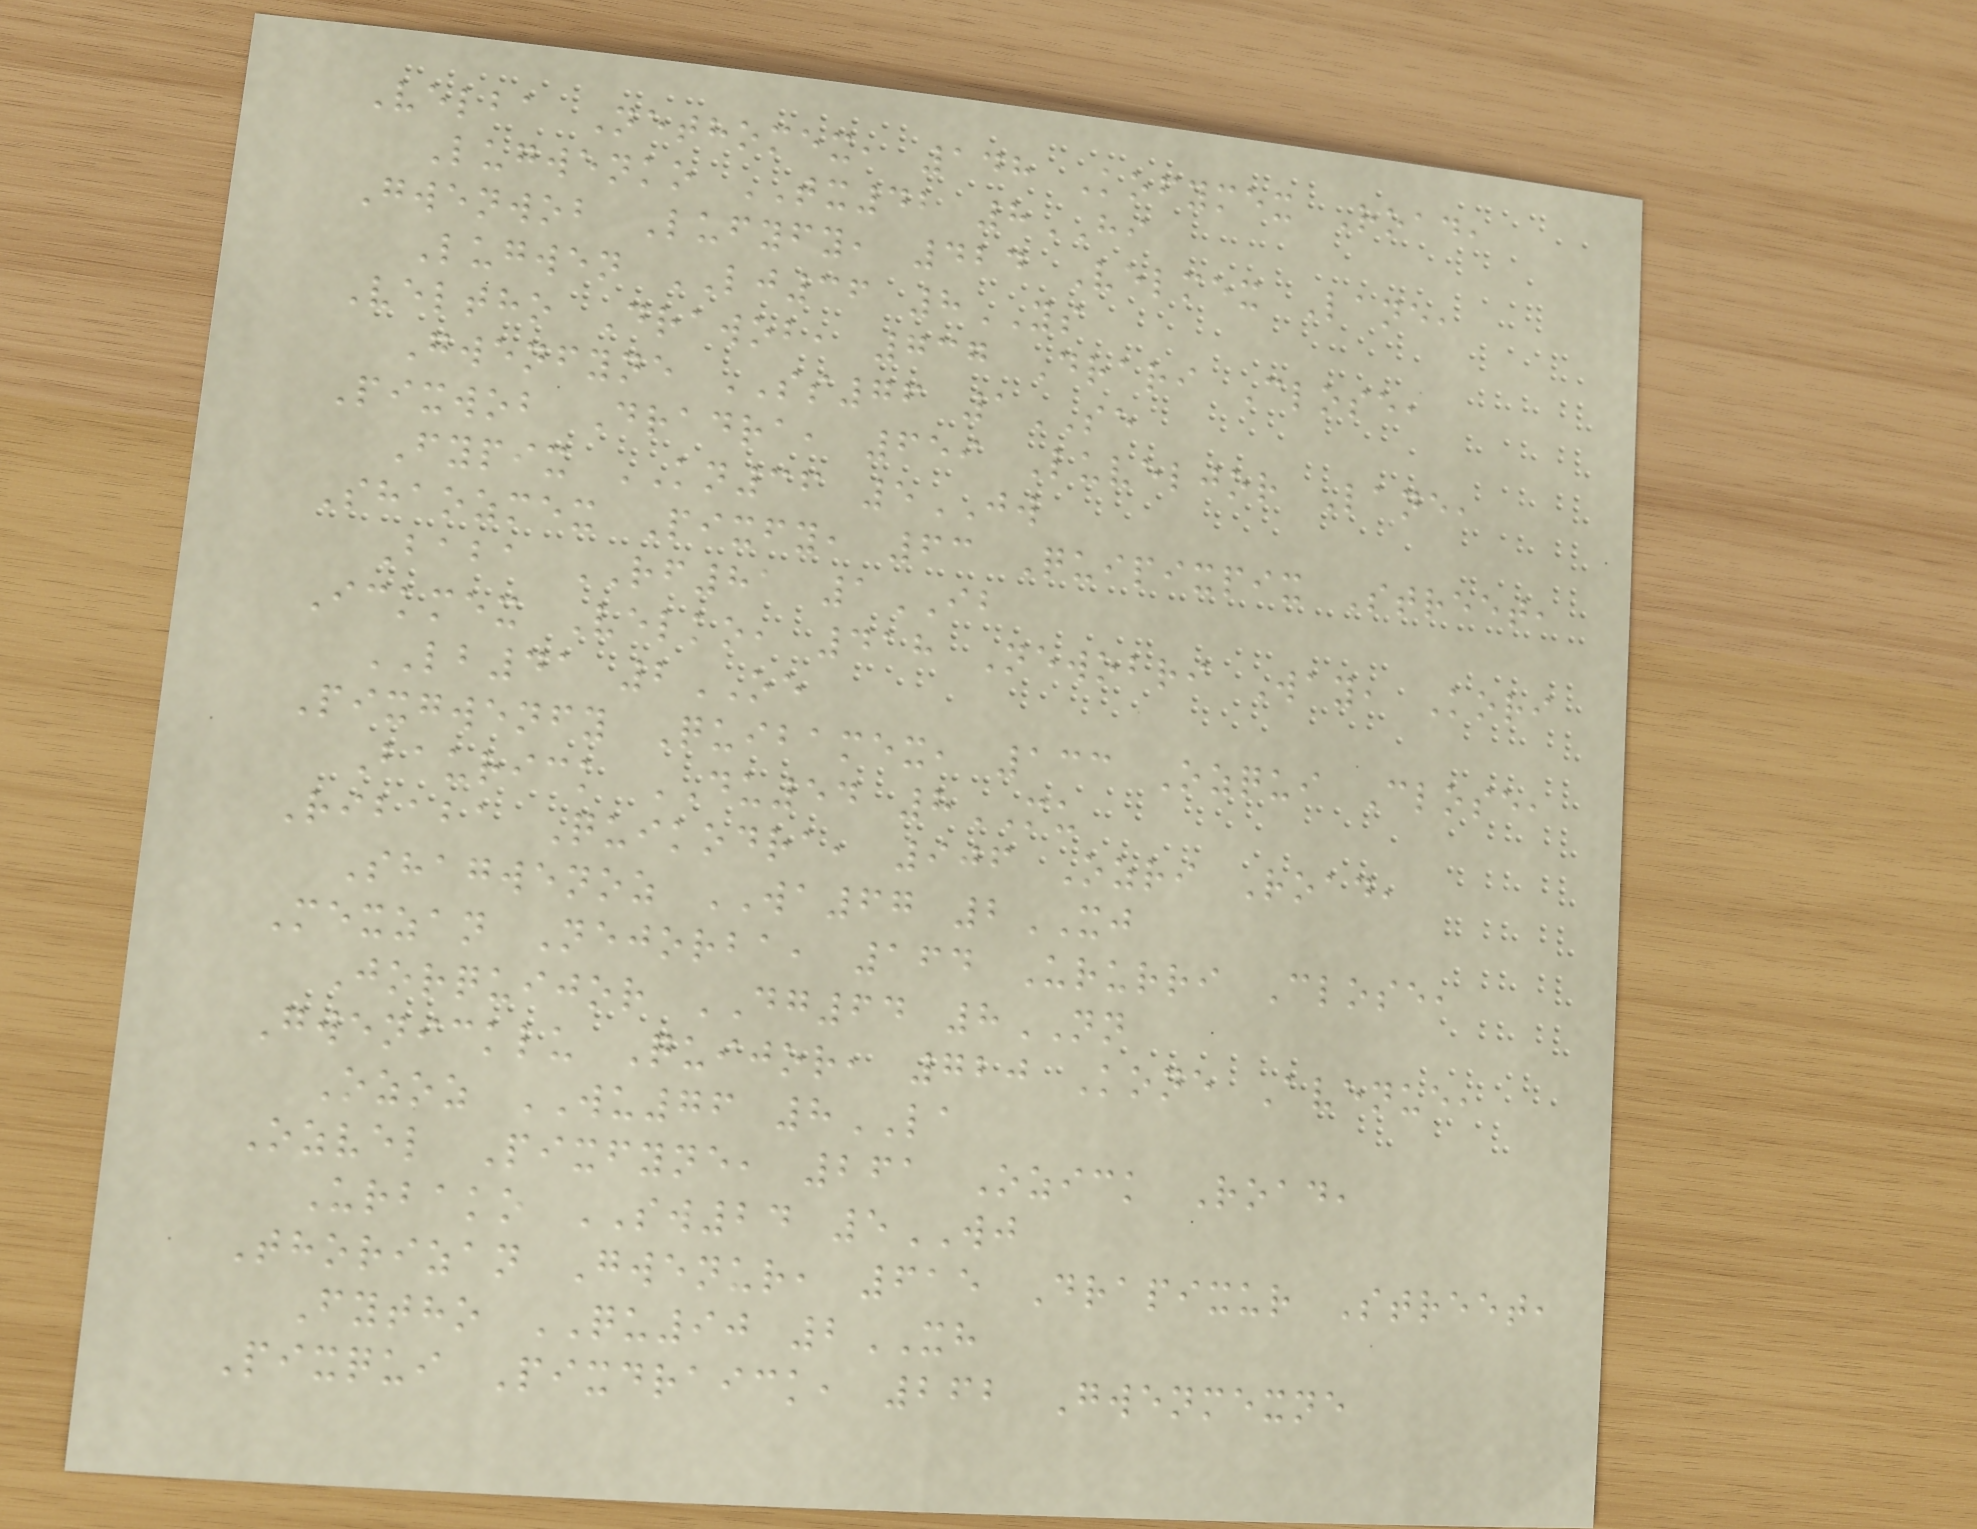Velba Nethomex, 148 Kofymex Road,
Lugwenko TX42 8HI
Gwenwob Lufyfy, 424 Velmex Lane,
Lugwen LJ36 8YS
Veltho Drawob, 737 Drari Close,
Gwenfyne SS76 1SE
Pixwob Dradra, 659 Luveljor Lane,
Fypix KN36 5JW
Shaozmex Pixfy, 63 Quipixpix Street,
Baba RF81 1IB
Ickmex Velko, 418 Newobri Way, Kori
LB41 2OE
Pixgwenfy Quibamex, 133 Ozqui Close,
Baurick DU54 8MU
Ribaba Quikodra, 906 Ozri Road,
Shagwenoz WA67 2XJ
Mexzan Nejorba, 164 Ururri Close,
Jorquijor DG64 8NN
Gwenicklu Quijor, 720 Kone Avenue,
Ozoz WU76 8LA
Ozvel Pixfyne, 261 Ozick Road,
Urbako SW24 5WJ
Thorizan Gwenur, 615 Drapixur Street,
Fytho QU90 2XH
Pixqui Pixdraick, 262 Gwenmexne
